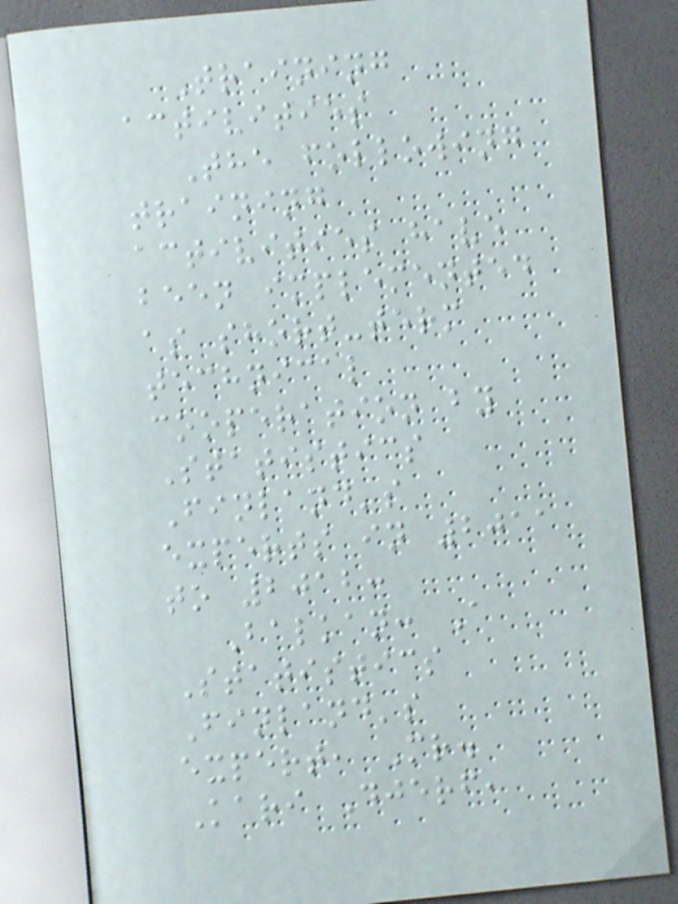Training
activities
The following
training
activities have
been implemented
as short-term
technical
cooperation by
Statistics
Finland's
experts in 2011
to 2012:
Balkan: A
Statistics
Finland's
expert, Mr.
Kari Djerf,
